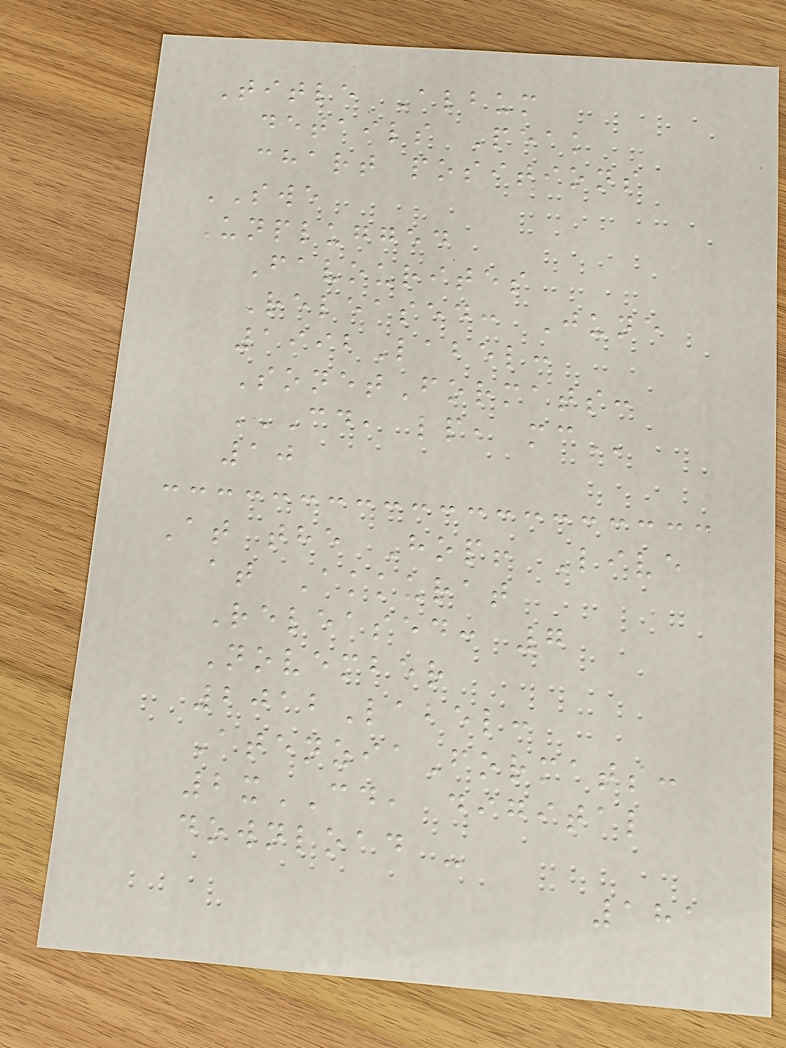Title Album
details Peak
chart positions
SWE
Unplugged
Favourites
Released: June
1992Label:
SonetFormats:
CD, LP, MC
10
At the Hop! Live
at Akkurat
Released: 7
November
2012Label:
AtenziaFormats:
2xCD, digital
download -
181
